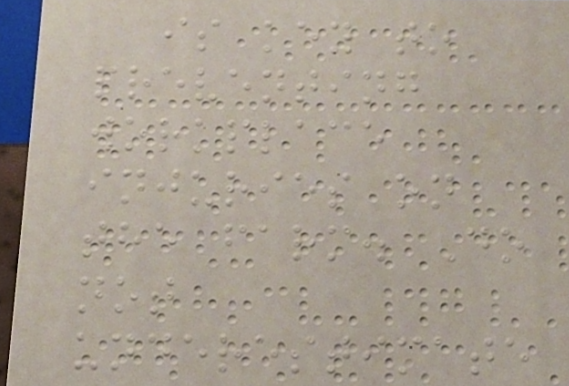is key to
preventing
workplace
injuries on
the farm. Do
not
underestimate
